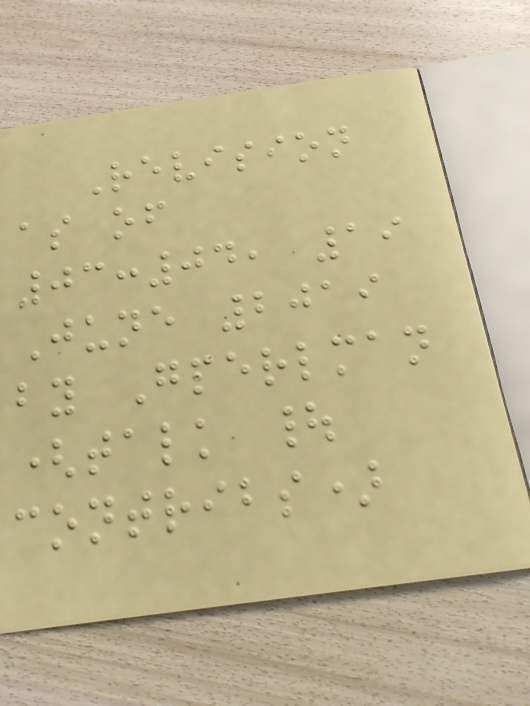Revision
as of
03:04, 19
June 2019
by Gperlman
(talk |
contribs)
